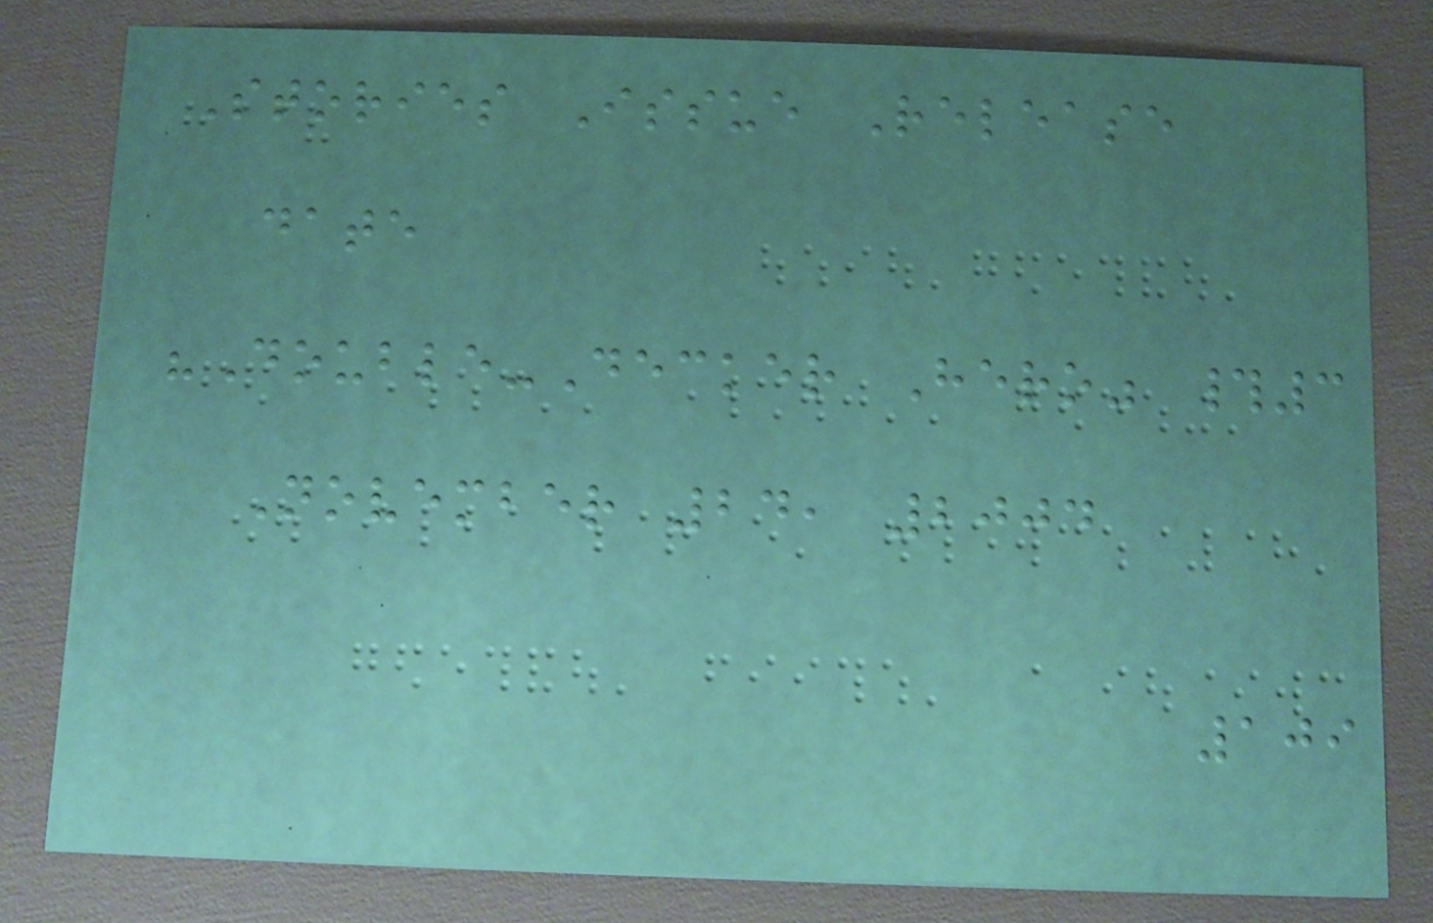Stories Issue Release
date
"Double-Decker Hero" #3
November 24, 2004
109
